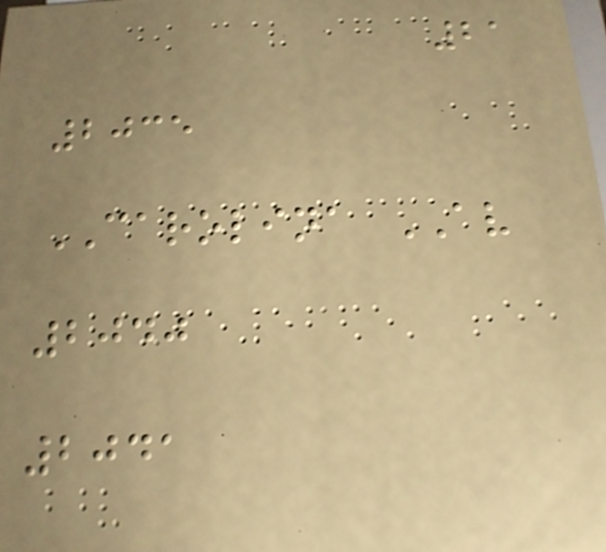21
2035
CAROLINA AV
2040
2041
